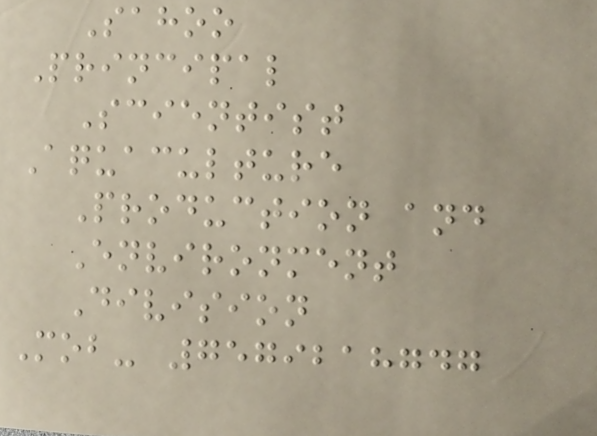Sahoo
Principal
Scientist
Aquaculture
Production and
Environment
Division
Mob- 7579218747
